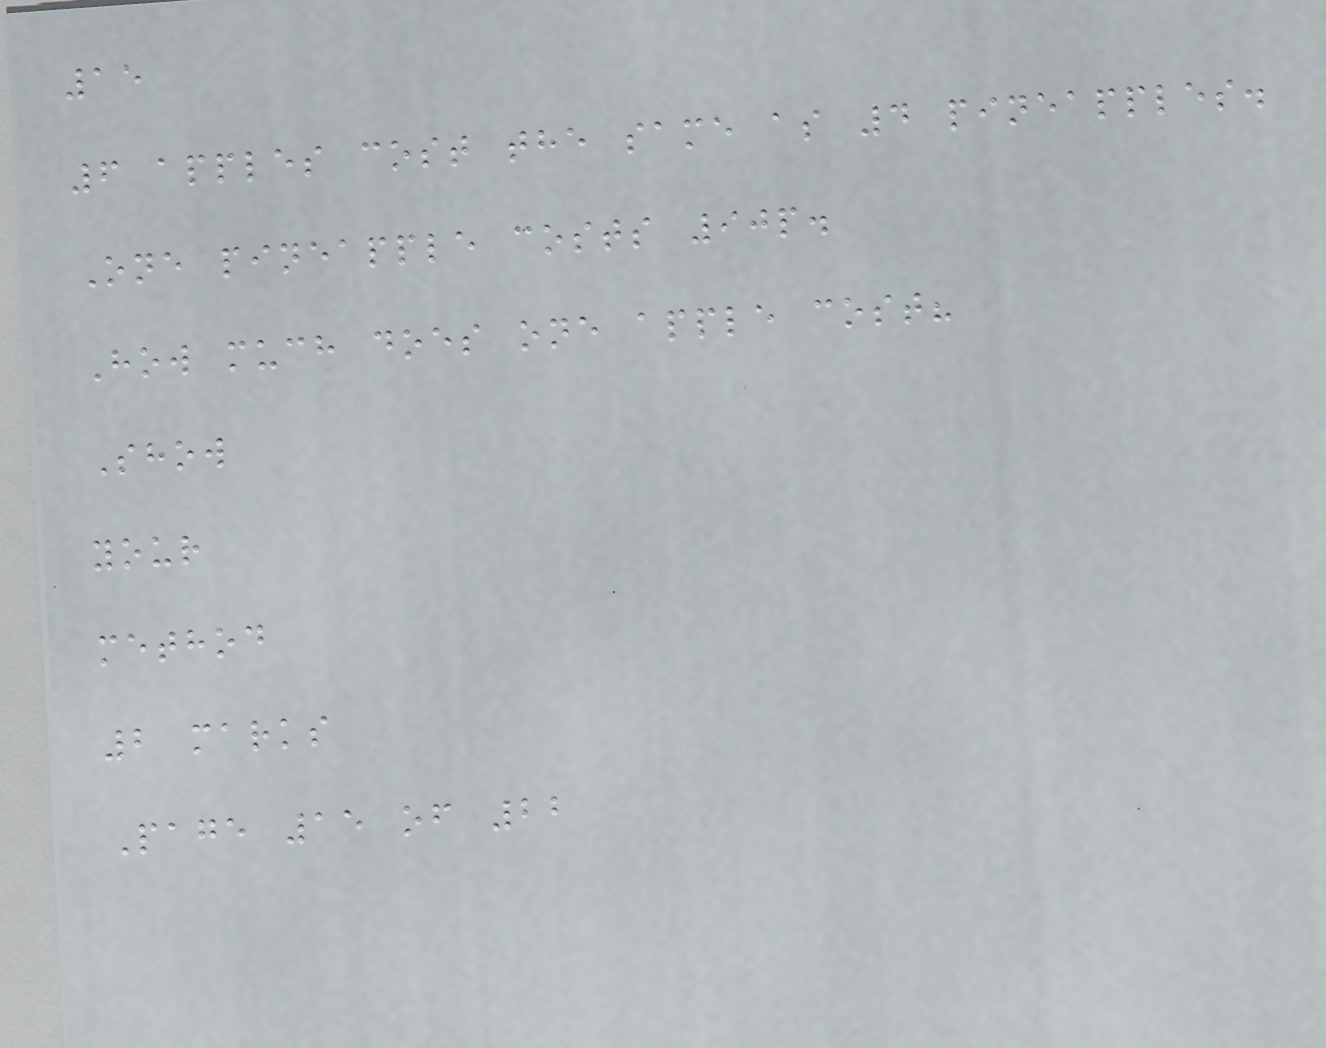15
6 apples cost the same as 4 pineapples.
One pineapple costs 90p.
How much does one apple cost?
Show
your
method
2 marks
Page 15 of 22
